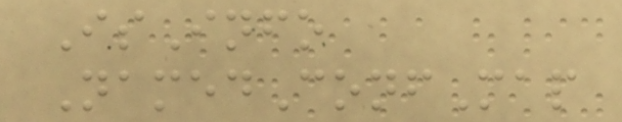IsInfo
NamedConfMap
